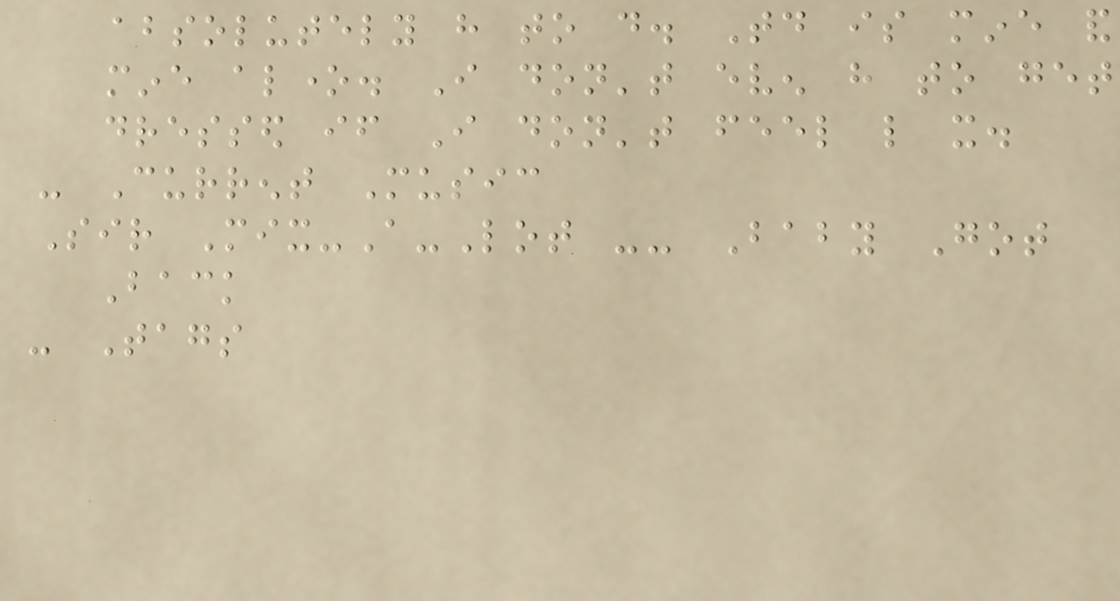absolutely have to do. Today is mine and
mine alone. I don't even have to get
dressed if I don't feel like it.
- Current Music
Sir Mix-A-Lot -- Baby Got
Back
- Tags
